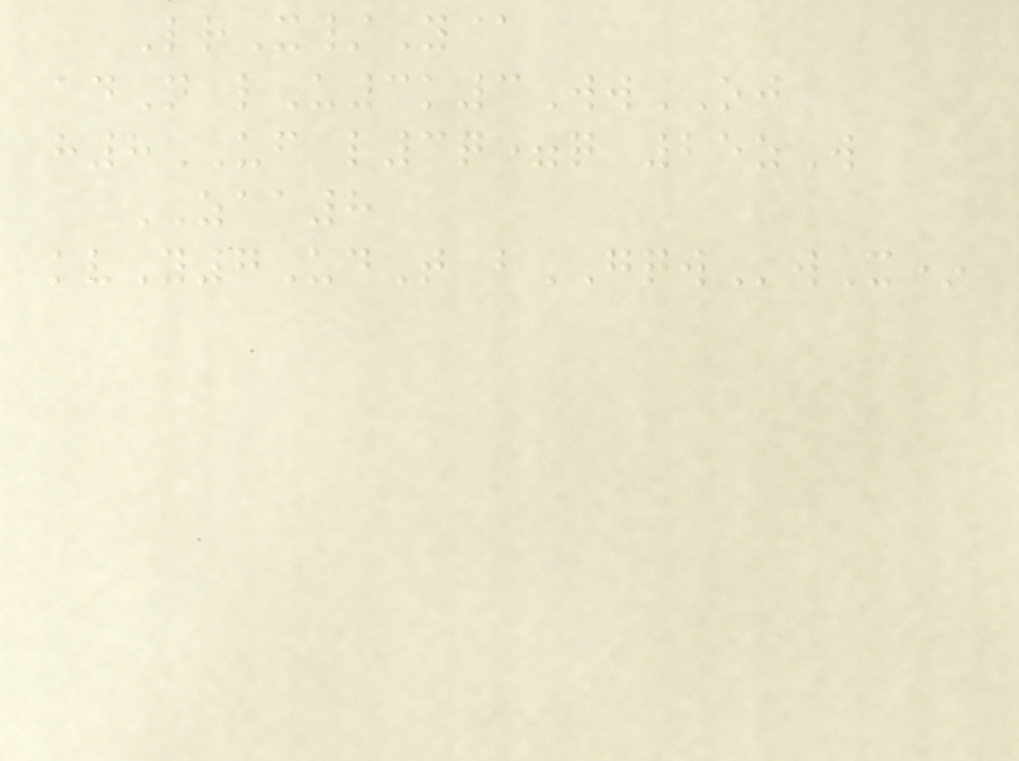LrX/Y@
adN lU3k3WwOJ
h8UF l3q=q 25zW
ZAA8
kvY7UdT bGQWwX*
